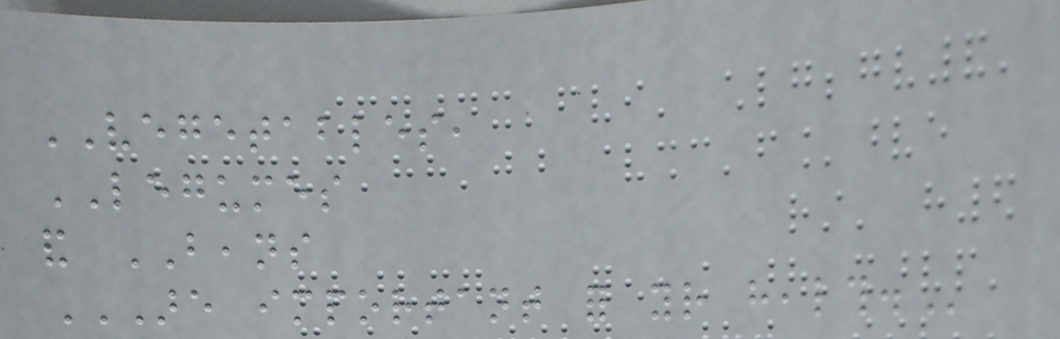VEGETABLES,
LEGUMES
and BEANS
ARE IMPORTANT FOR YOUR HEALTH.
